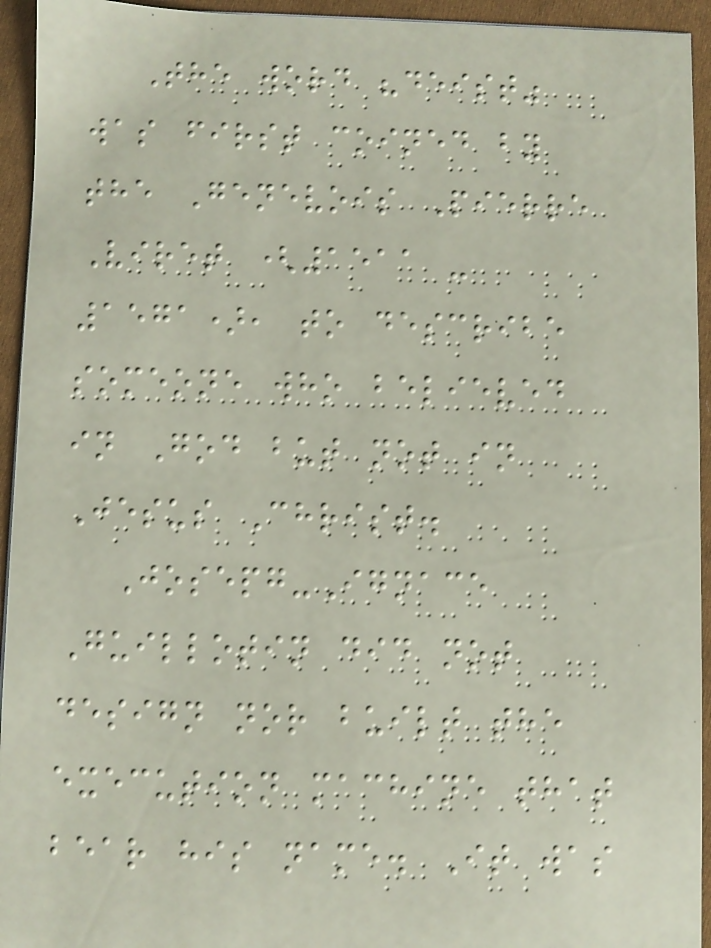The word "deist"
was first coined by
the Genevois Pierre
Viret (1511 -
1571), to describe
someone who believed
in God but not in
Jesus Christ.
Josepg-Ignace
Guillotin did not
design nor built the
execution machine that
bear his name. It was
